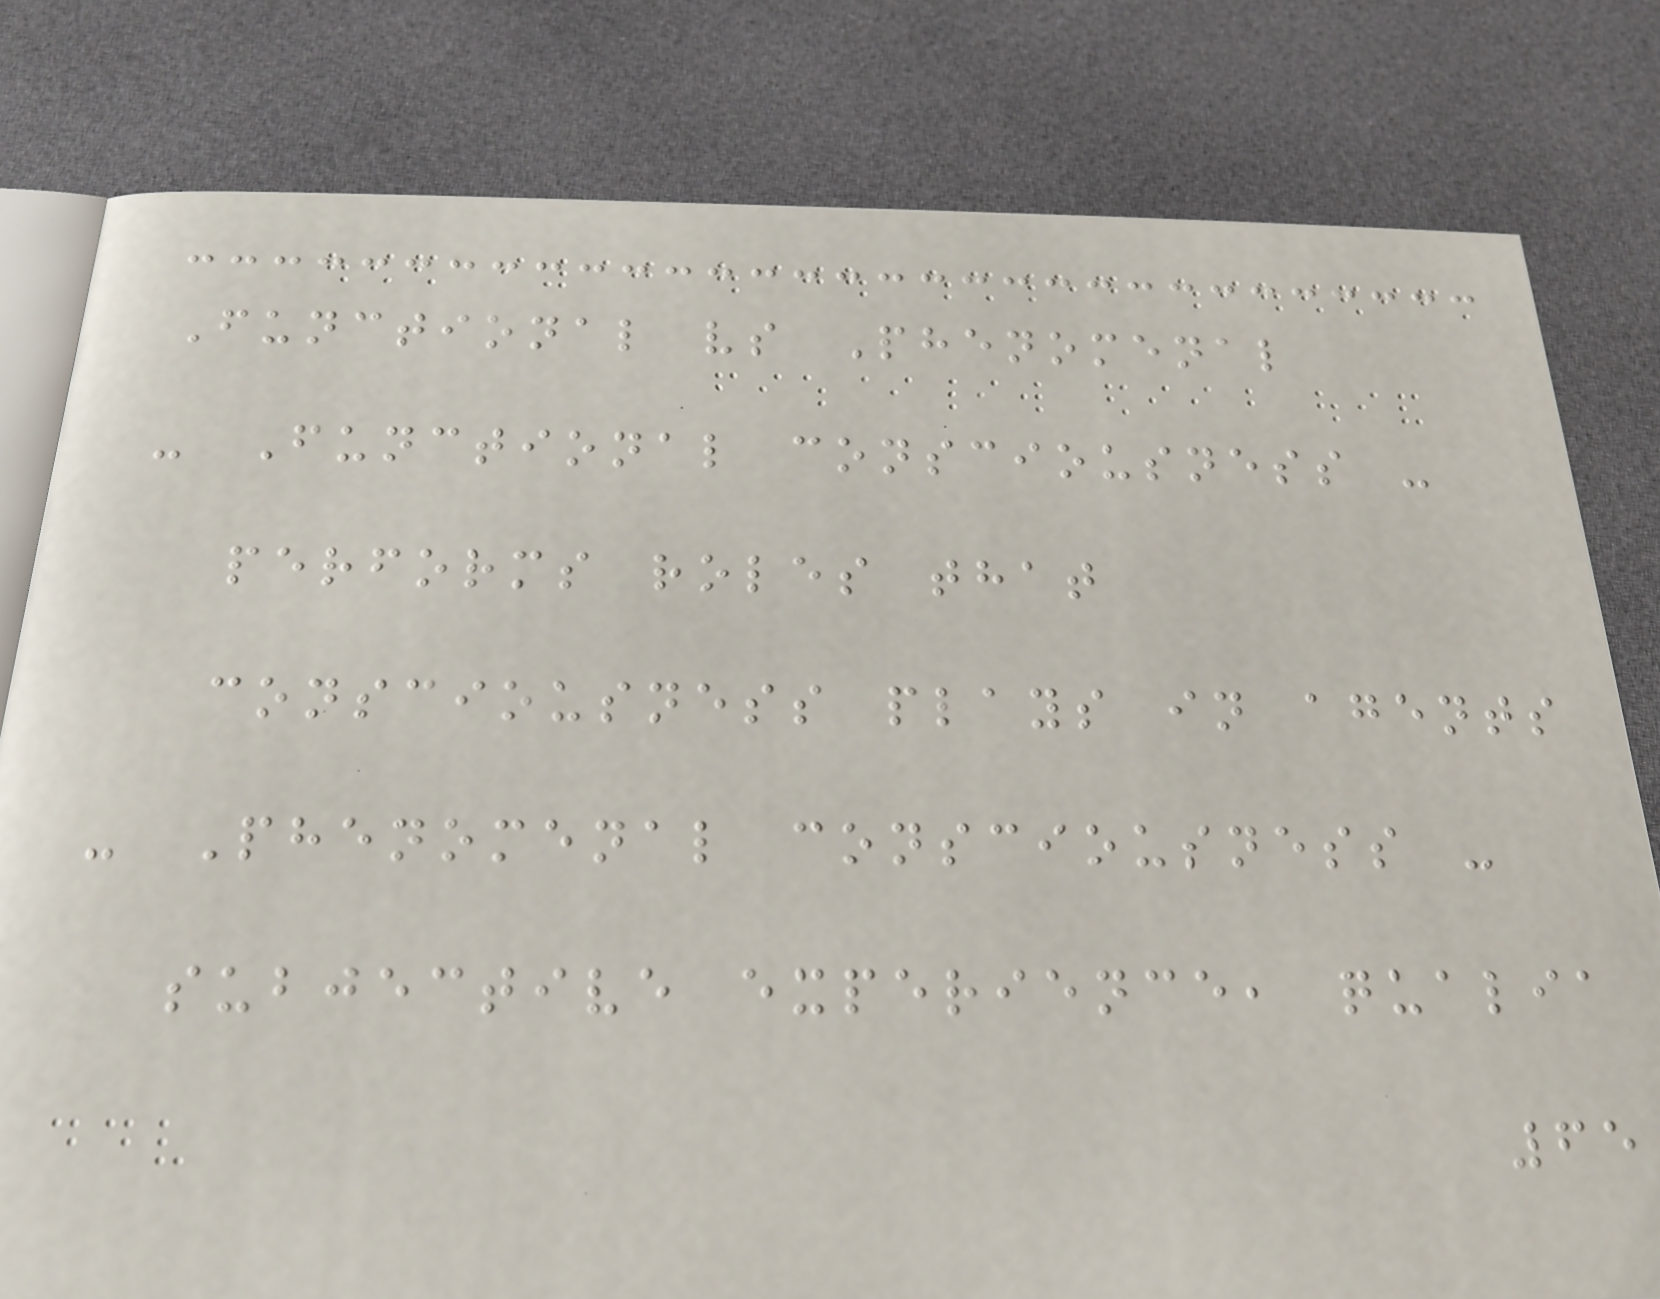Functional vs Phenomenal
- Functional consciousness -
performs roles that
consciousness plays in agents
- Phenomenal consciousness -
subjective experience, qualia
65
